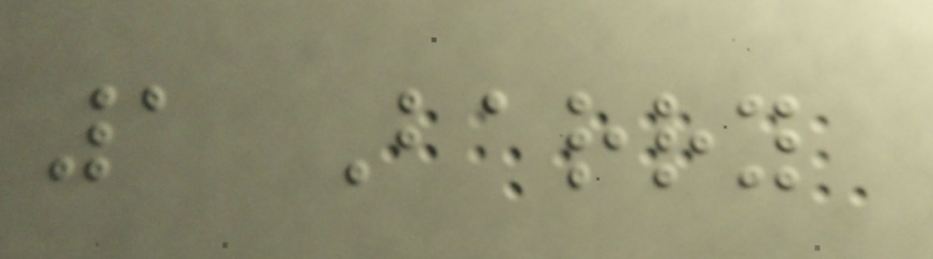1 Barry
